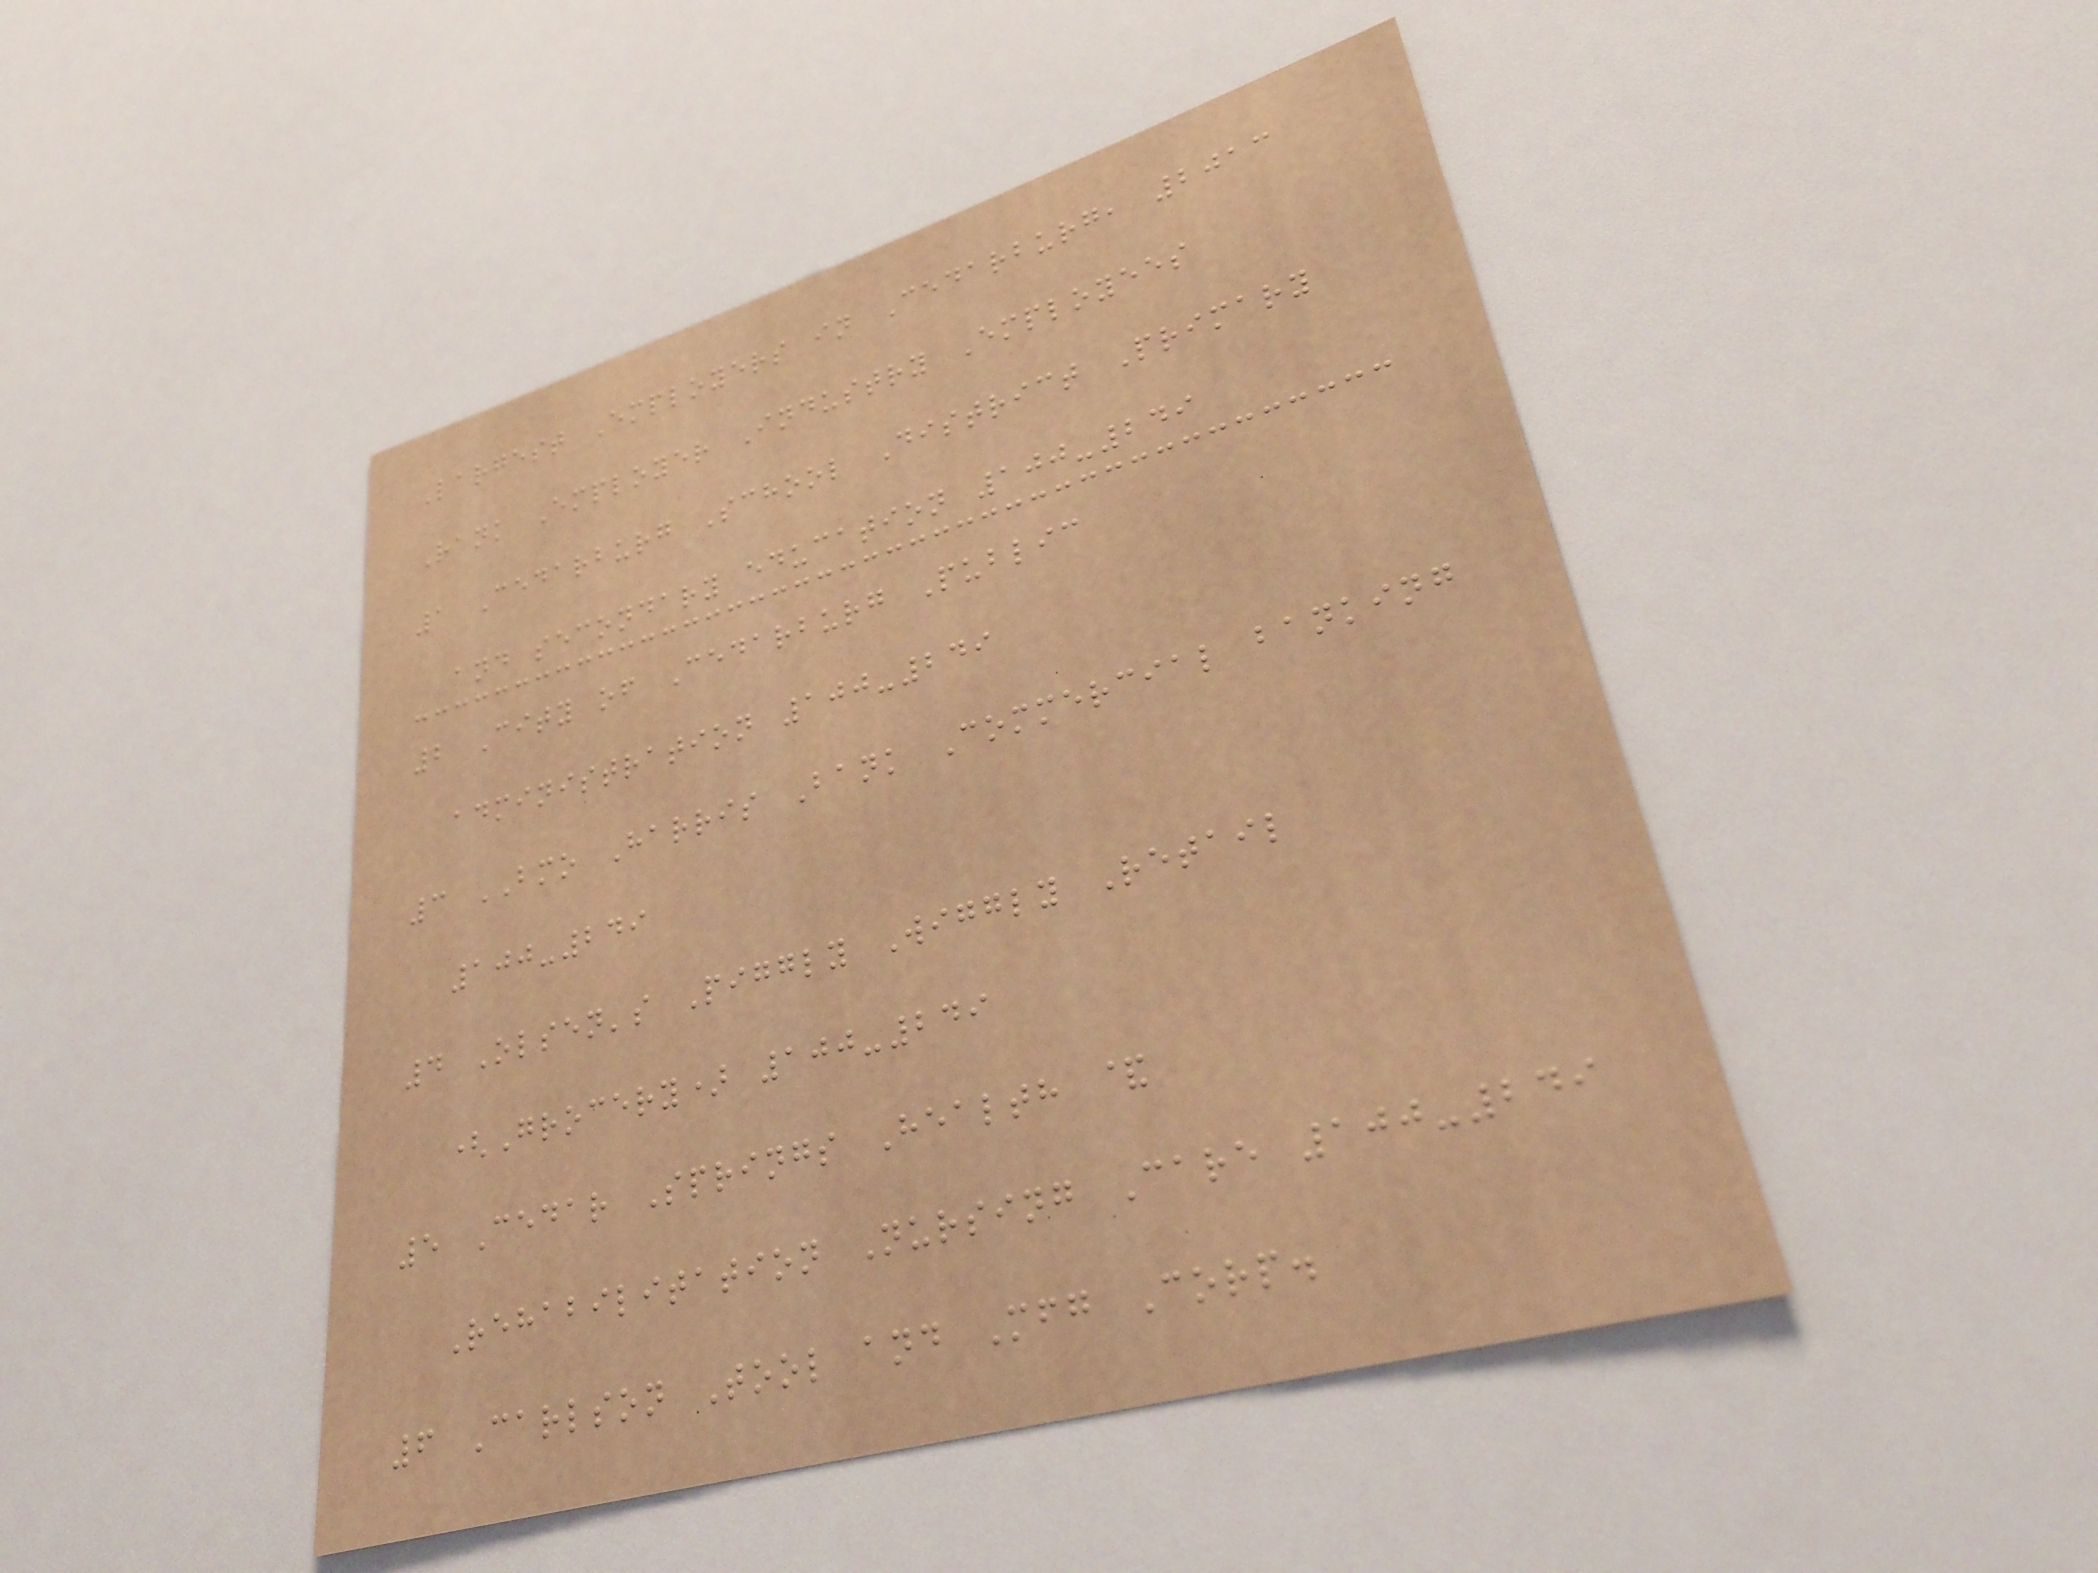Largest Employers in Cedarburg, 2013
Rank Employer Industry Employees
1 Cedarburg School District Primary
and secondary education 100-249
2 City of Cedarburg Public
administration 100-249
3 BMO Harris Bank Commercial banking
100-249
4 Olsen's Piggly Wiggly Retail
(Grocery) 100-249
5 Cedar Springs Health &
Rehabilitation Nursing Care 100-249
6 Carlson Tool and Mfg Corp.
